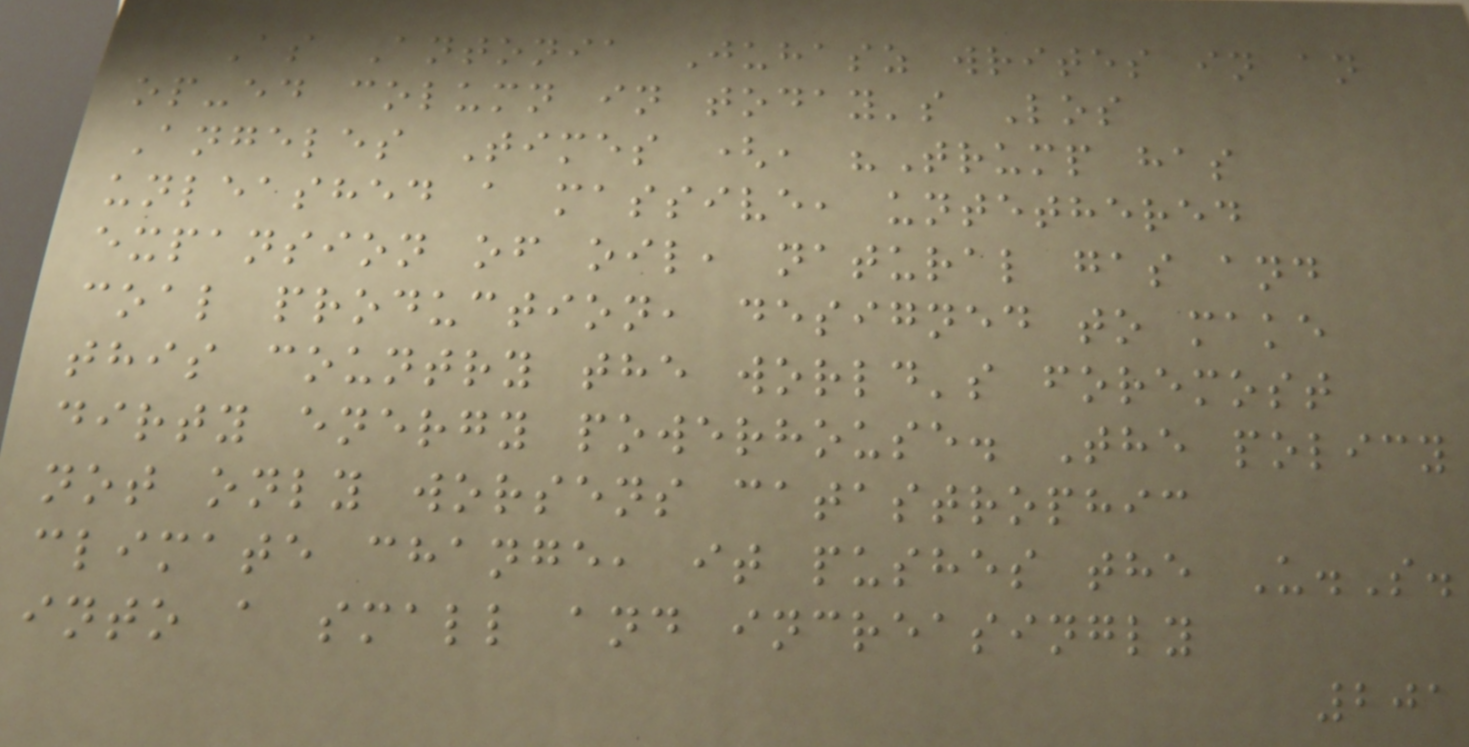As Antonia Juhasz writes in an
op-ed column in today's Los
Angeles Times (, "Trump has
unleashed a massive, untethered
expansion of oil, natural gas and
coal production, designed to make
this country the world's foremost
dirty energy powerhouse. The policy
not only worsens catastrophic
climate change, it pushes the U.S.
into a small and increasingly
201
